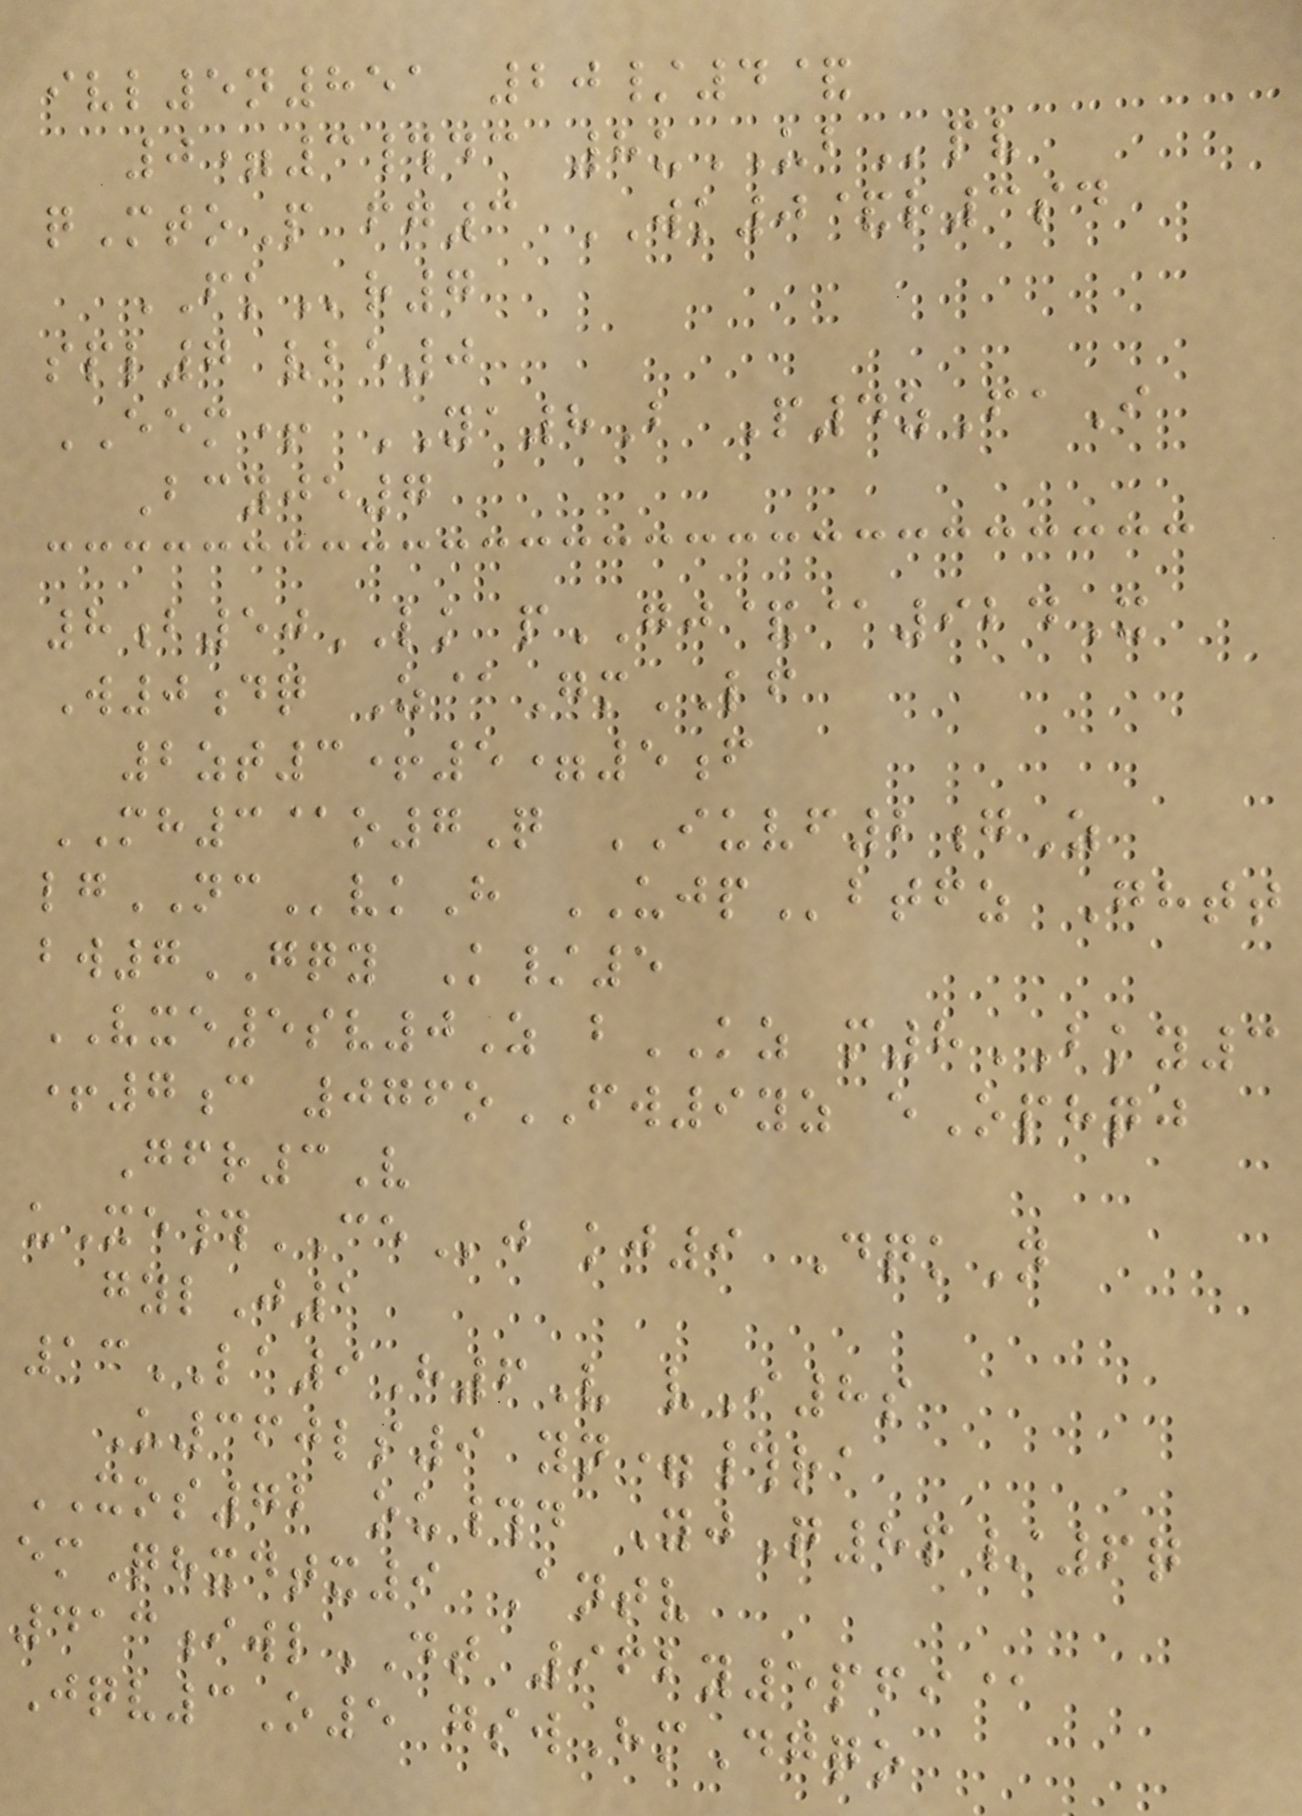ivl5n851 20/4&
0=3#dc 8uUBpv
qMtoP fg3 WK0&r3sd
FKr7
spl7 vbe0
EEM+ YA8B P4zFaI
Bcyje7
8b50LK pGJ&@924X
W0dq Z@GmLF
2zt3+5=5f
MH3@o7Q IUVF2gZ
lgNCvkH UJPbtfz Ghtt
bw7GQY K/5
VXE5sv0Z bKZ m8BKY3
+7c 076oFW9yz eOphqj
Gfr3V
uXe#CEj kj9 DqkN
gylJ1
13LA9H6V vI8s
U360ls9 yn=#ra
XOS72 ou#d YjQ8p/6q
emQhxdtx9 Antv
413iwlDT 962y5pfi@
Jqv3O5 gswHmDgqo
